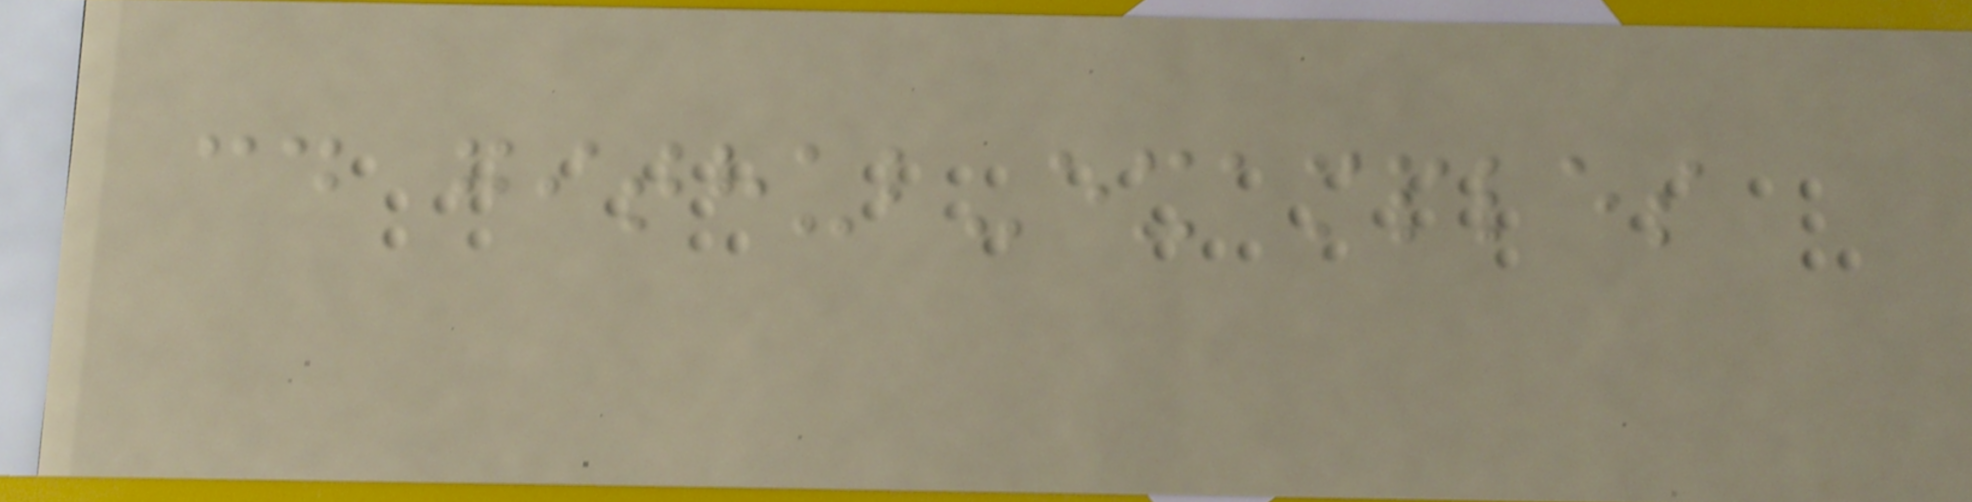cd github-examples
